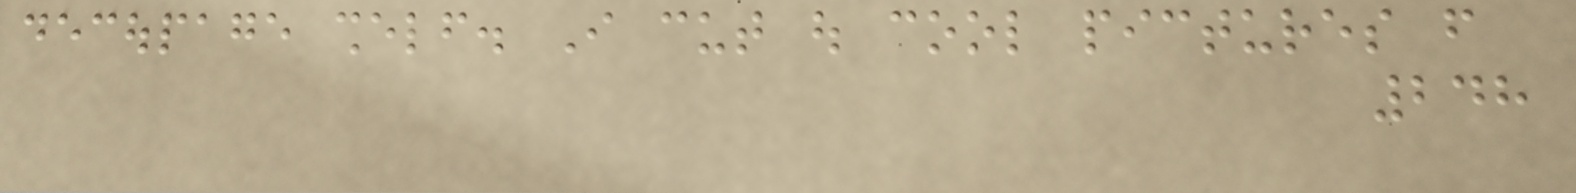decoupage shelf. I cut out cool pictures from
248
